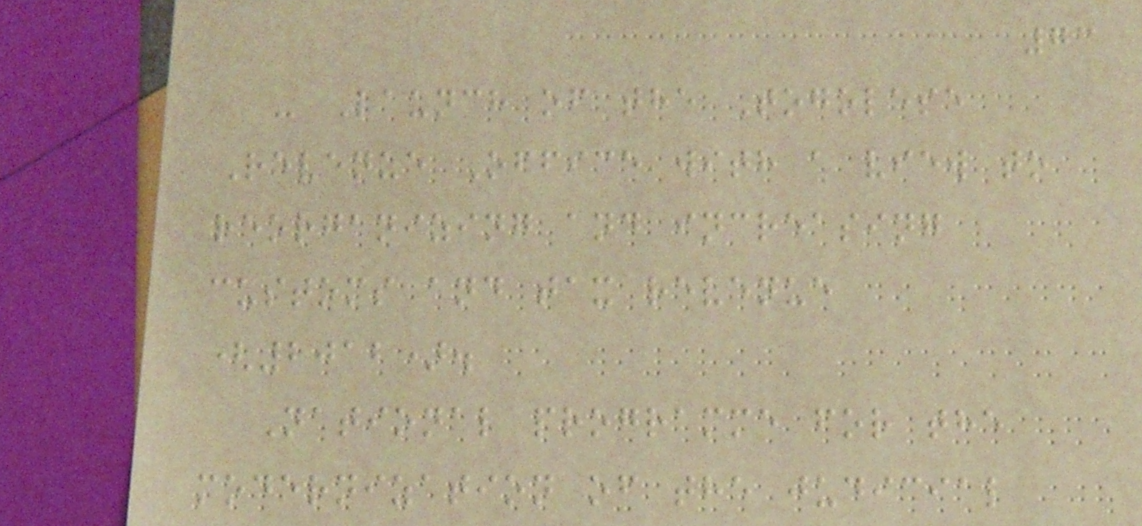73
- Launch of the Togolese
Revenue Office with a view to
reorganizing and increasing
customs and tax revenue
(2012).
National programme for the
modernization of the judicial
